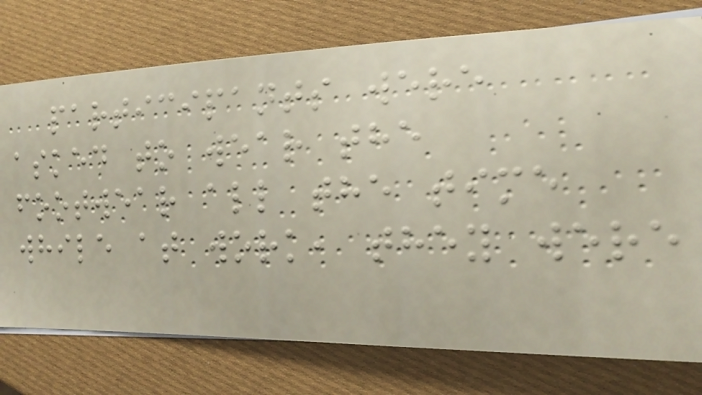participants were
asked to wear the
footwear all the time
while at work, they were
